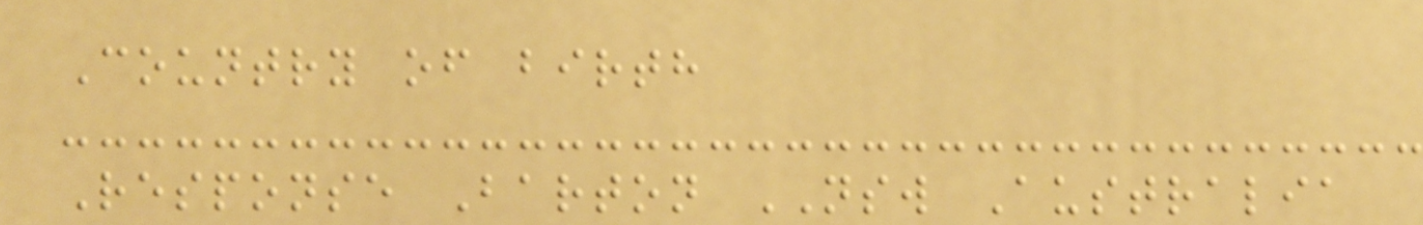Country of birth
Response Barton NSW Australia
